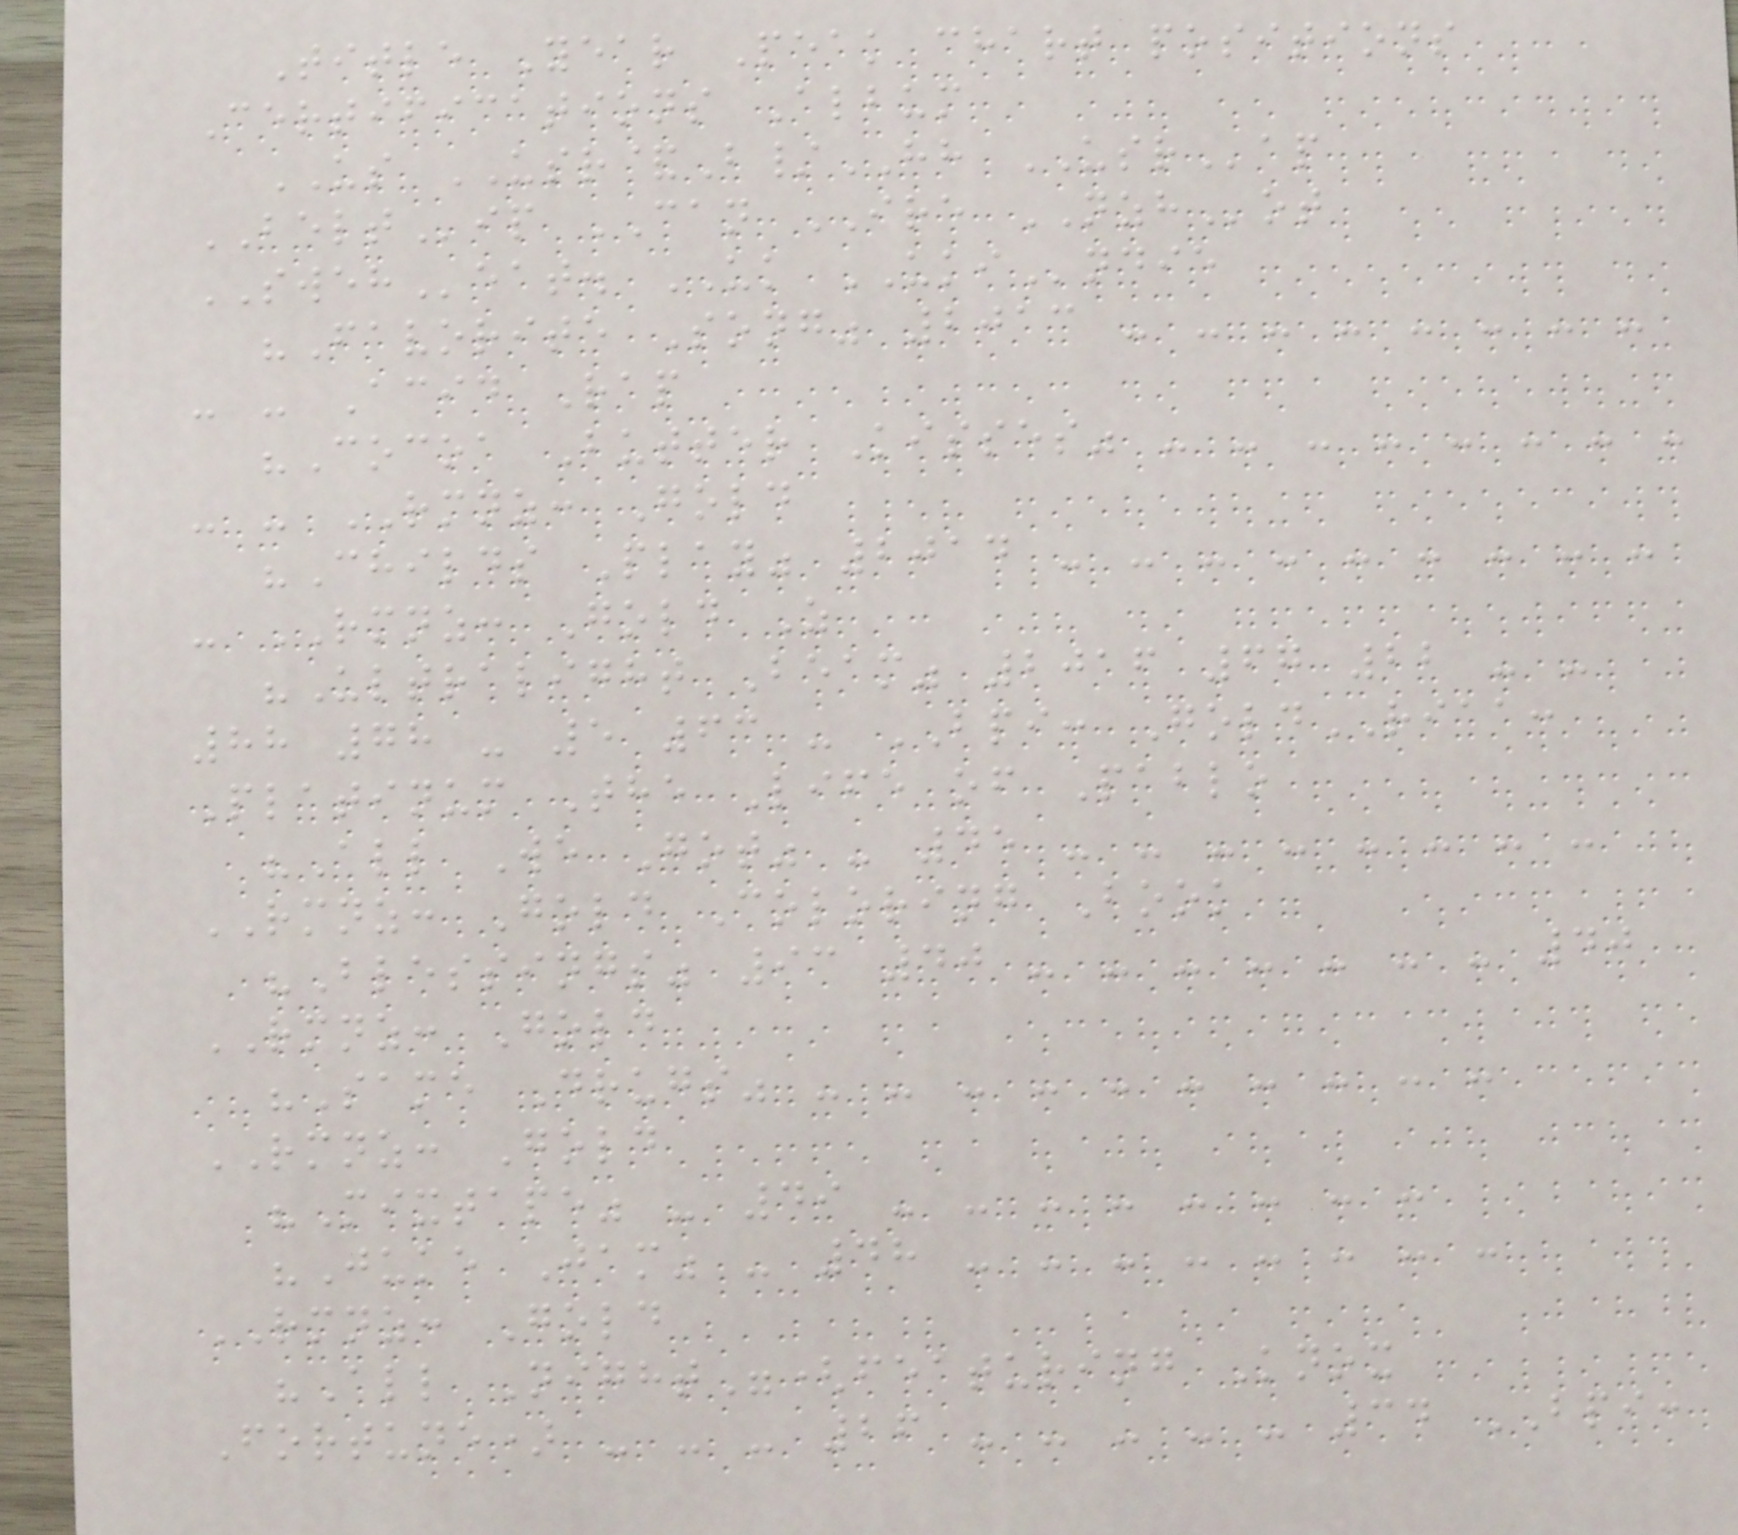Title Year Peak chart positions
Certifications Album
US USR&B/HH USRap
BELTip CAN IRE NZHot
SWEHeat. UK UKIndie
"Favorite Song" 2013 - - - - - - - -
- - Acid Rap
"Cocoa Butter Kisses" - - - - - - - -
- - RMNZ: Gold
"Childs Play" 2014 - - - - - - - - -
- RMNZ: Gold Z
"Ultralight Beam" 2016 67 22 - -
88 78 - 5 63 - BPI: GoldRIAA:
Platinum The Life of Pablo
"All We Got" - 45 - - - - - - - -
RMNZ: Gold Coloring Book
"Blessings" 93 40 - - - - - - - 40
RMNZ: Gold
"Same Drugs" - - - - - - - - - -
RMNZ: Gold
"Mixtape" - 49 - - - - - - - -
"Juke Jam" - 48 - - - - - - - -
RMNZ: Gold
"All Night"(featuring Knox
Fortune) - - - 26 - - - - - 34 BPI:
